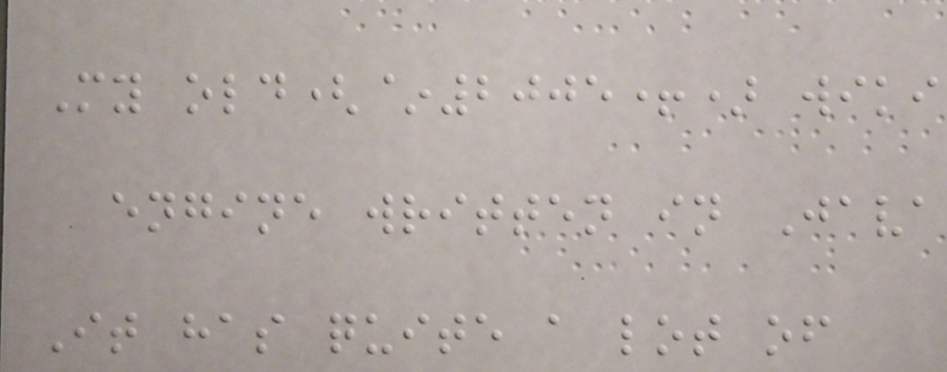My old(~2005+) wiki
engine written in Java
It has quite a lot of
